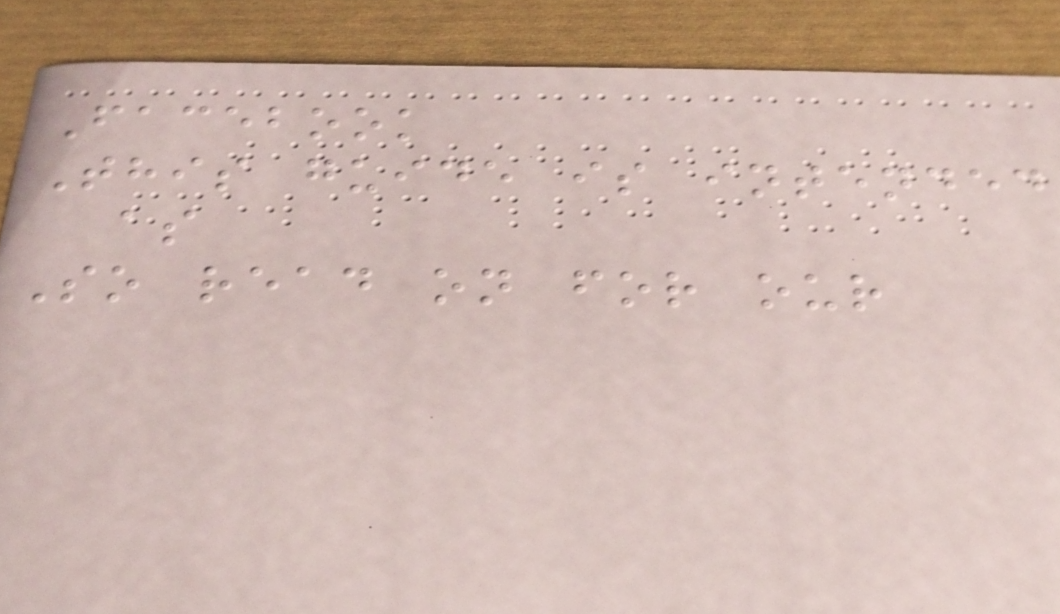Facebook
This guide is intended
as
So read on for our
